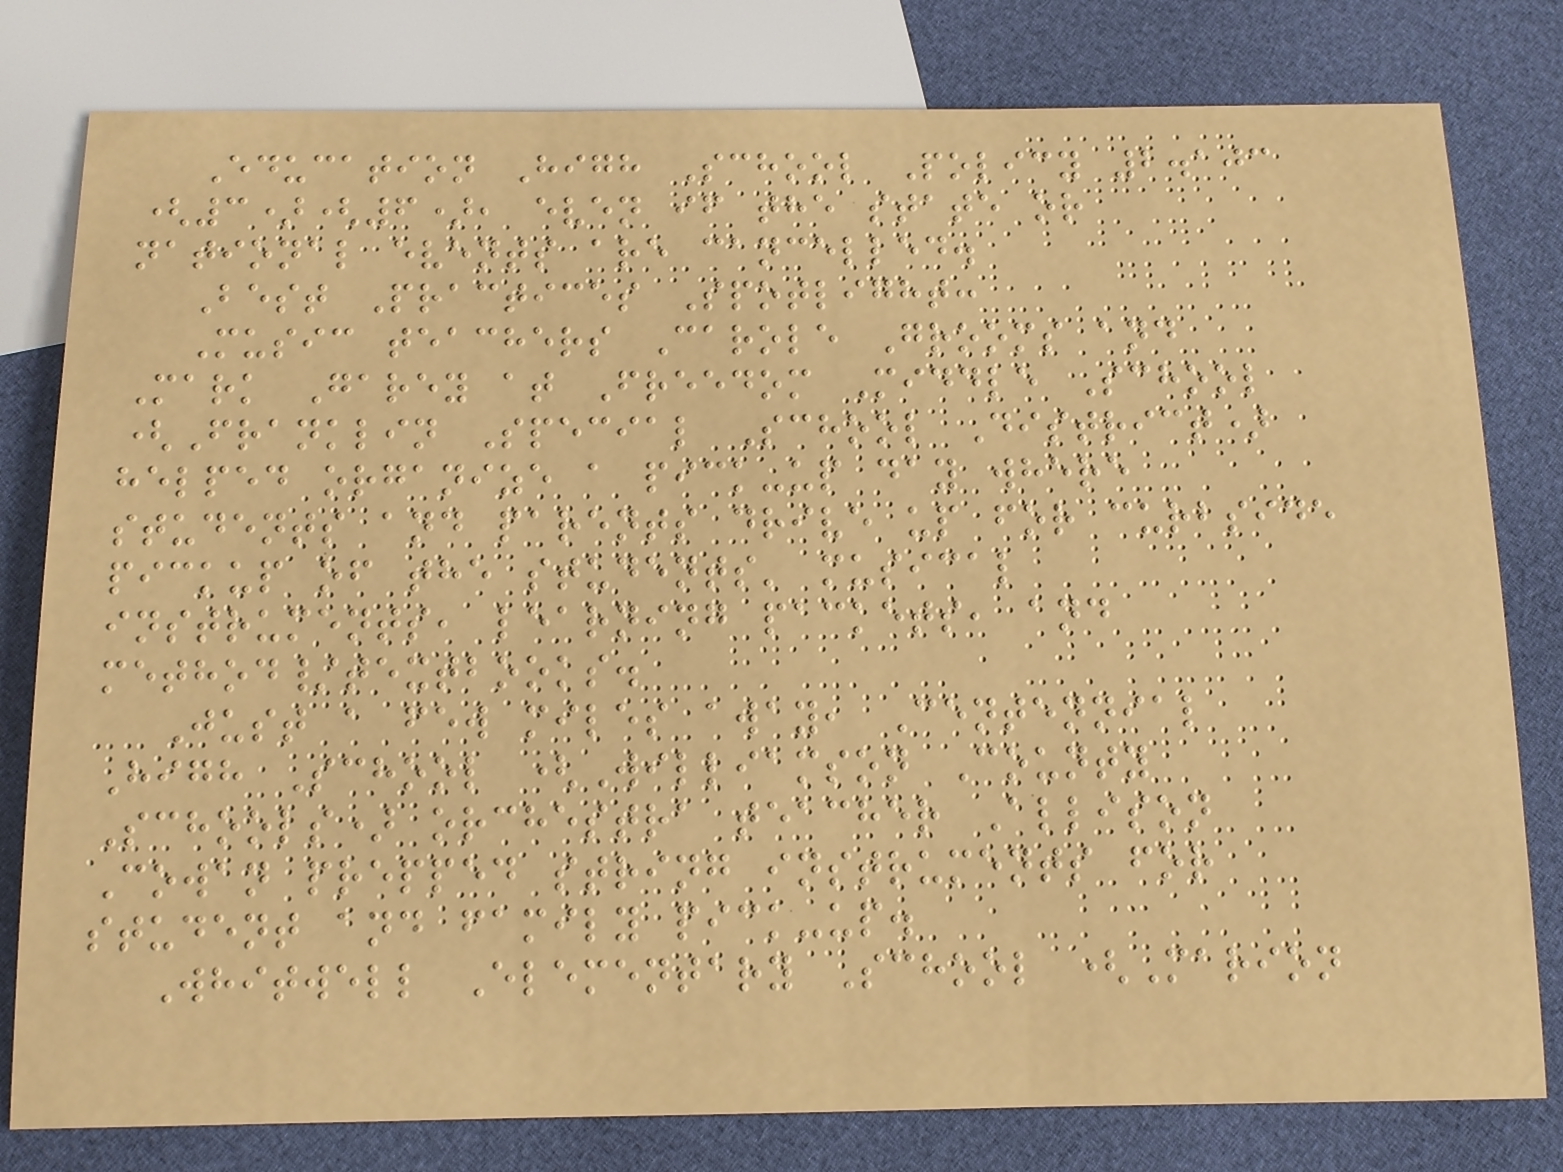Education High School Policy 2.103
(3)(6), even if the state or
national events are cancelled.
Best Practices Spotlight:
Music teachers Carole Grooms and
Mark Garey at Freedom Middle School
(Franklin Special School District)
helped organize a pick-up day where
students and parents drive up for curbside
pickup of the students' musical
instruments, learning packets, and
method/textbooks.
Just a few miles away, Centennial
High School (Williamson County
Schools) orchestra teacher Allison
Cowan prepped string instruments for
student and family pick-up.
Whitwell Elementary School (Marion
